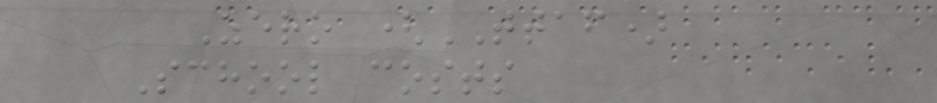Zero (TTAF)
School costs
